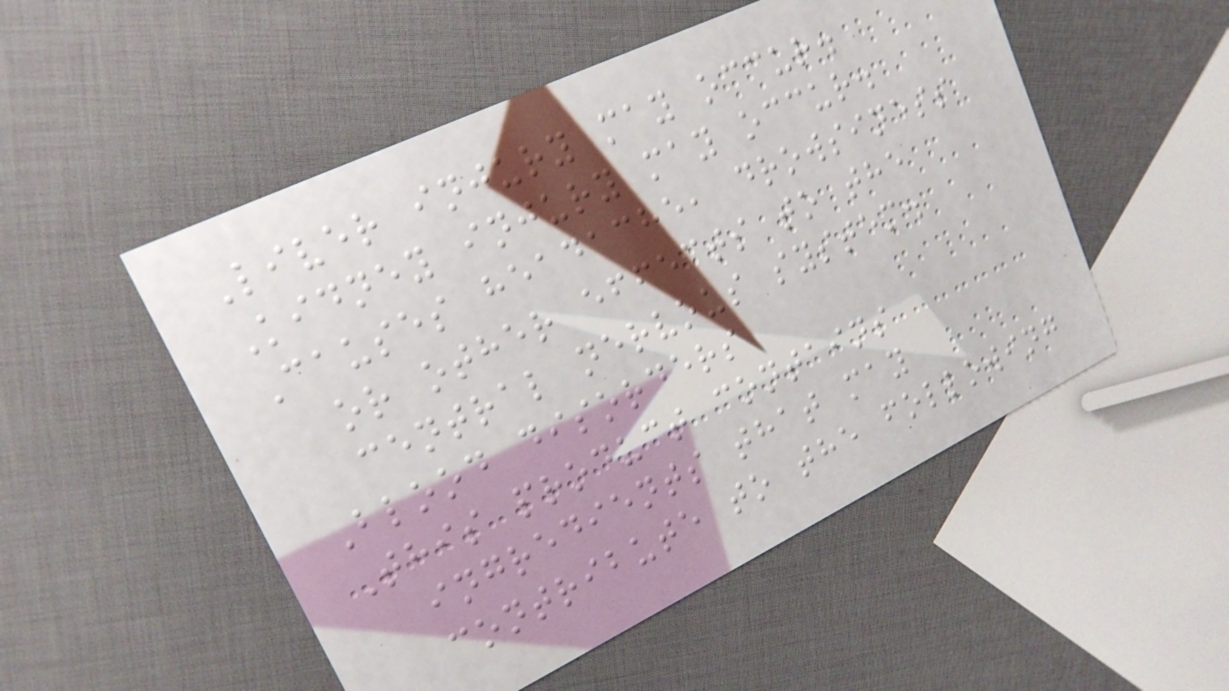Liver injury may occur.
Kidney injury may occur.
Causes headache, drowsiness
or other effects to the
central nervous system.
Blood disorders
This product contains
ingredients that may
contribute to the following
